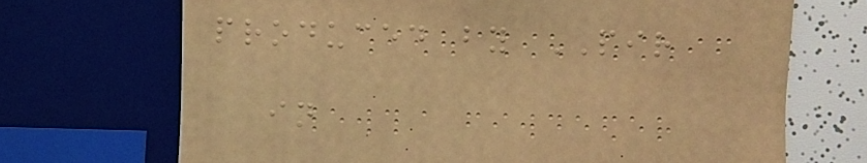produced by PIR
in
